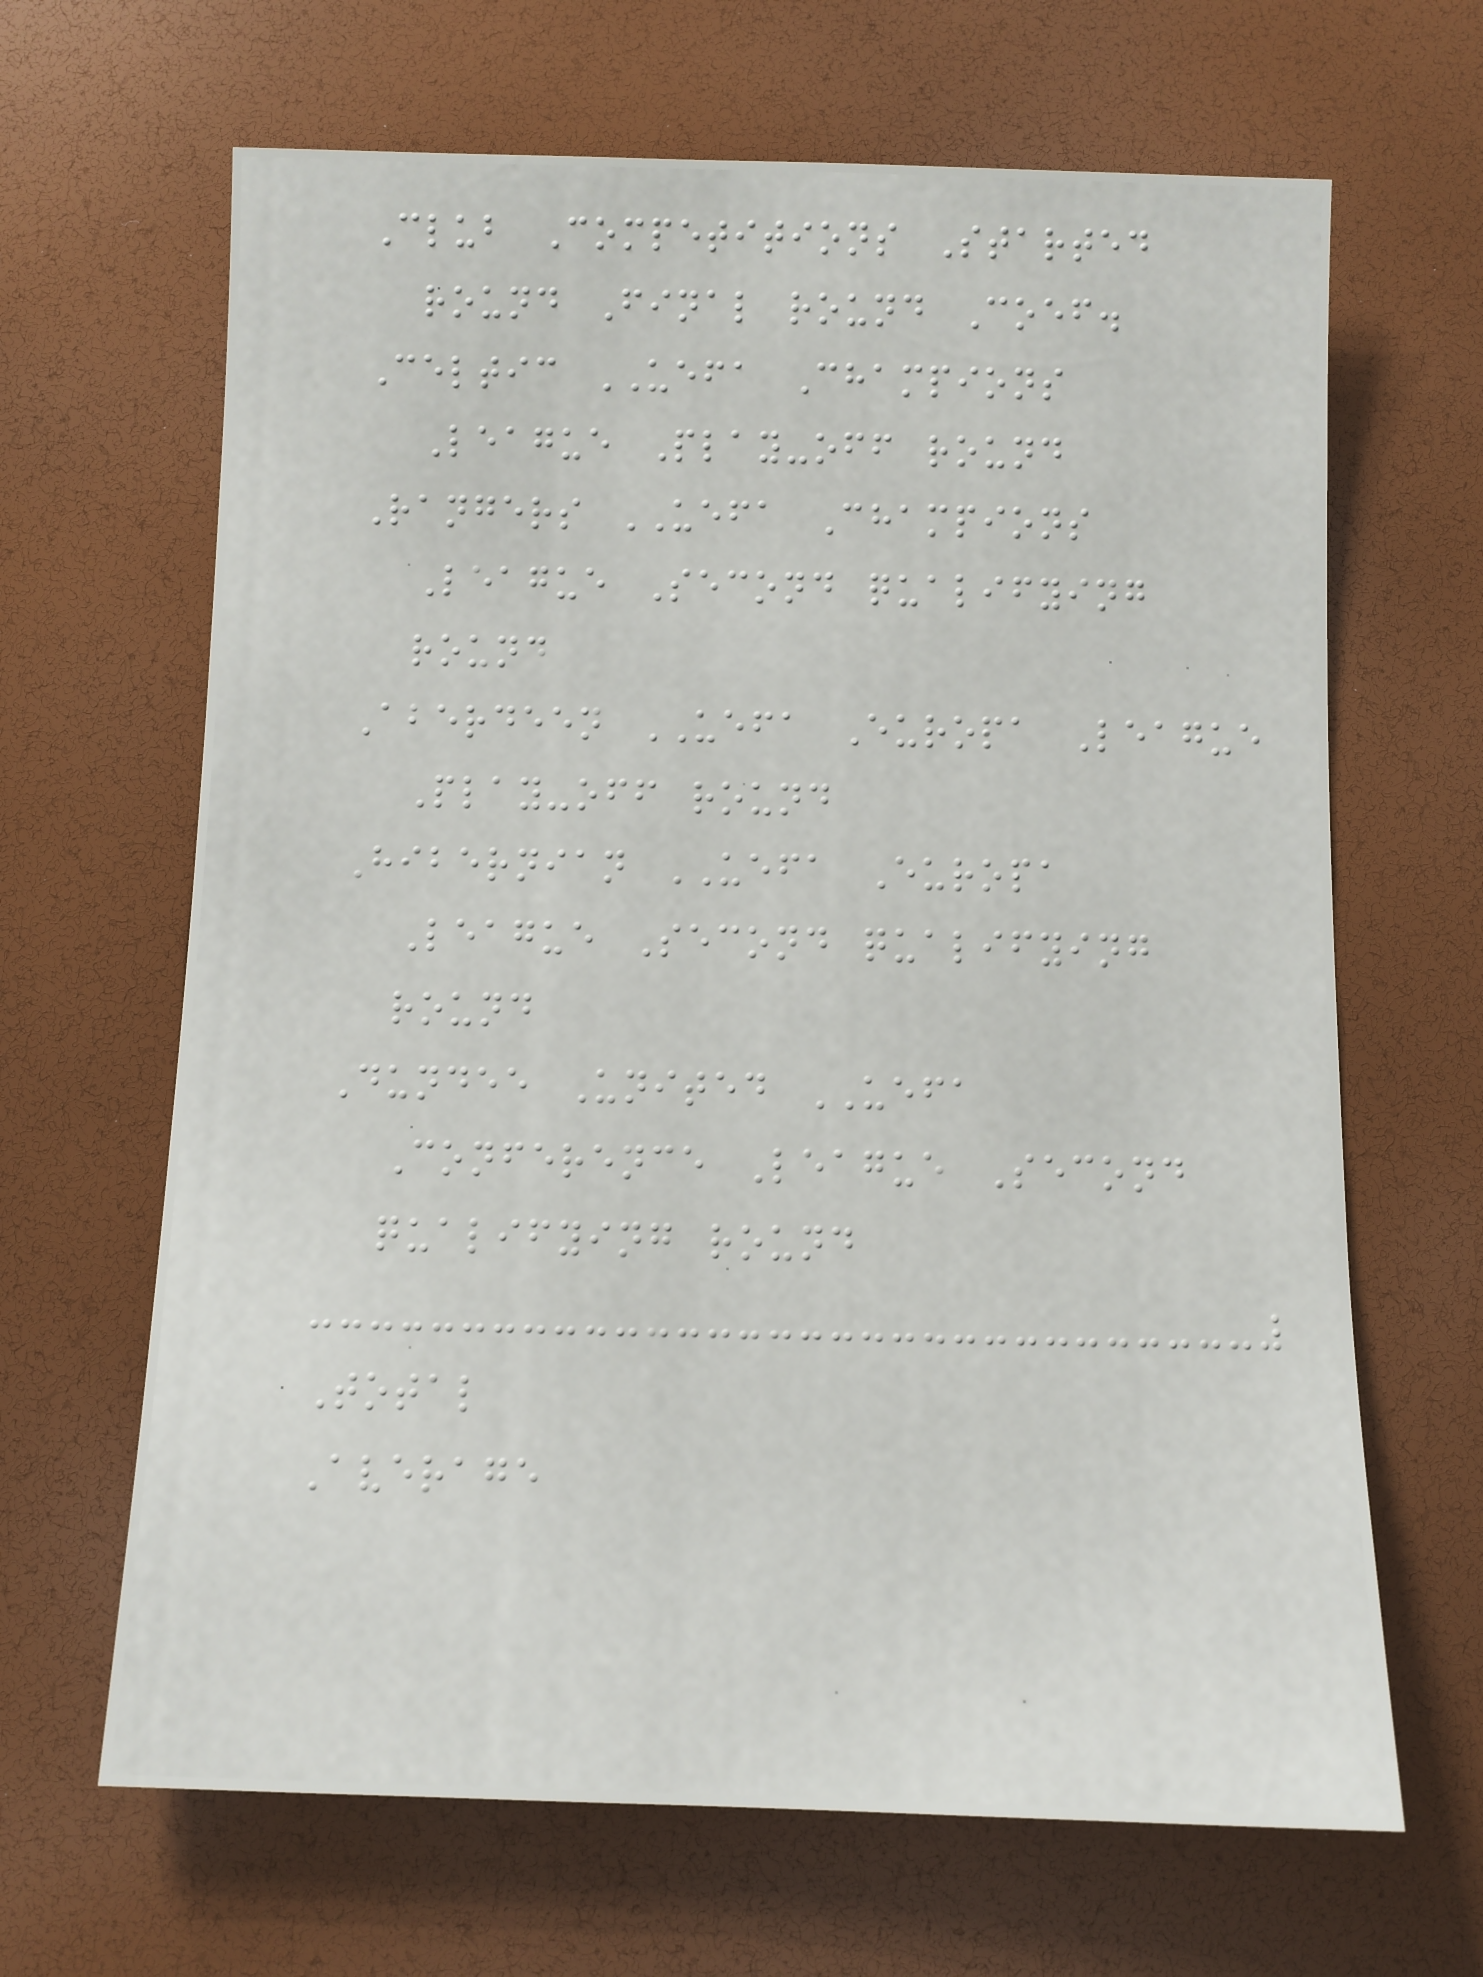Club Competitions Started
round Final round Coef.
Celtic UEFA Champions
League Play-off round
Rangers UEFA Champions
League Second qualifying
round
Aberdeen UEFA Europa League
Play-off round
Hibernian UEFA Europa
League Second qualifying
round
Dundee United UEFA
Conference League Second
qualifying round
Total
Average
